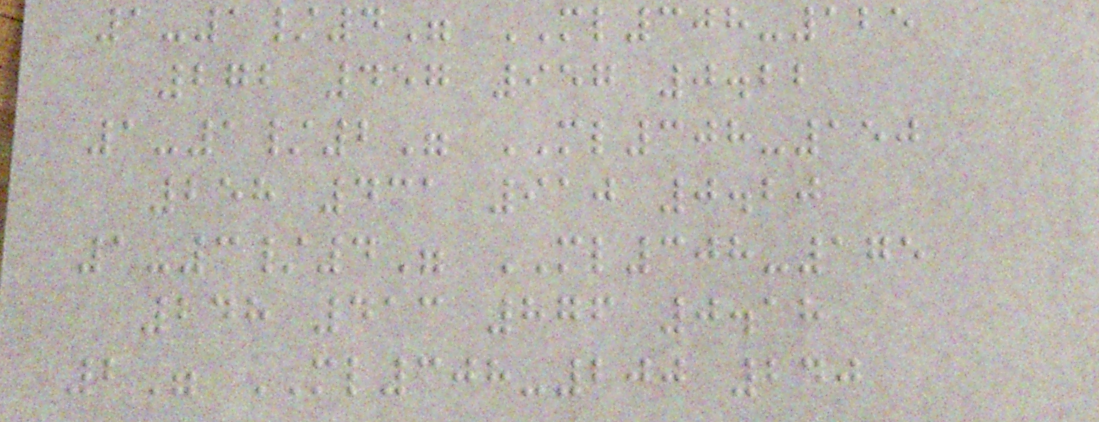1-1/4" ML308-125
272 457 957 0.22
1-1/2" ML308-150
258 431 910 0.20
1-3/4" ML308-175
248 413 876 0.18
2" ML308-200 240
